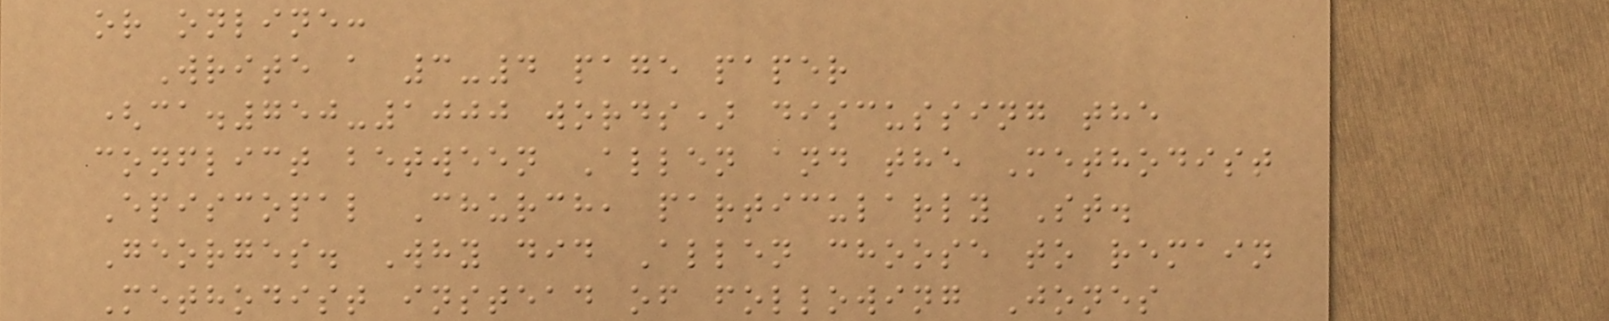or online:
Write a 3-4 page paper
(ca.750-1000 words) discussing the
conflict between Allen and the Methodist
Episcopal Church, particularly St.
Georges. Why did Allen choose to remain
Methodist instead of following Jones
